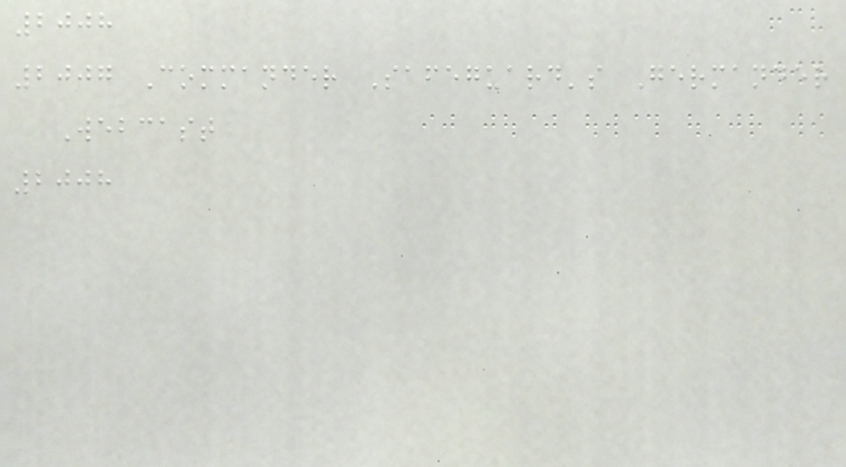2008
2007 Commander Safeguard's Germander
Webcast
2008
